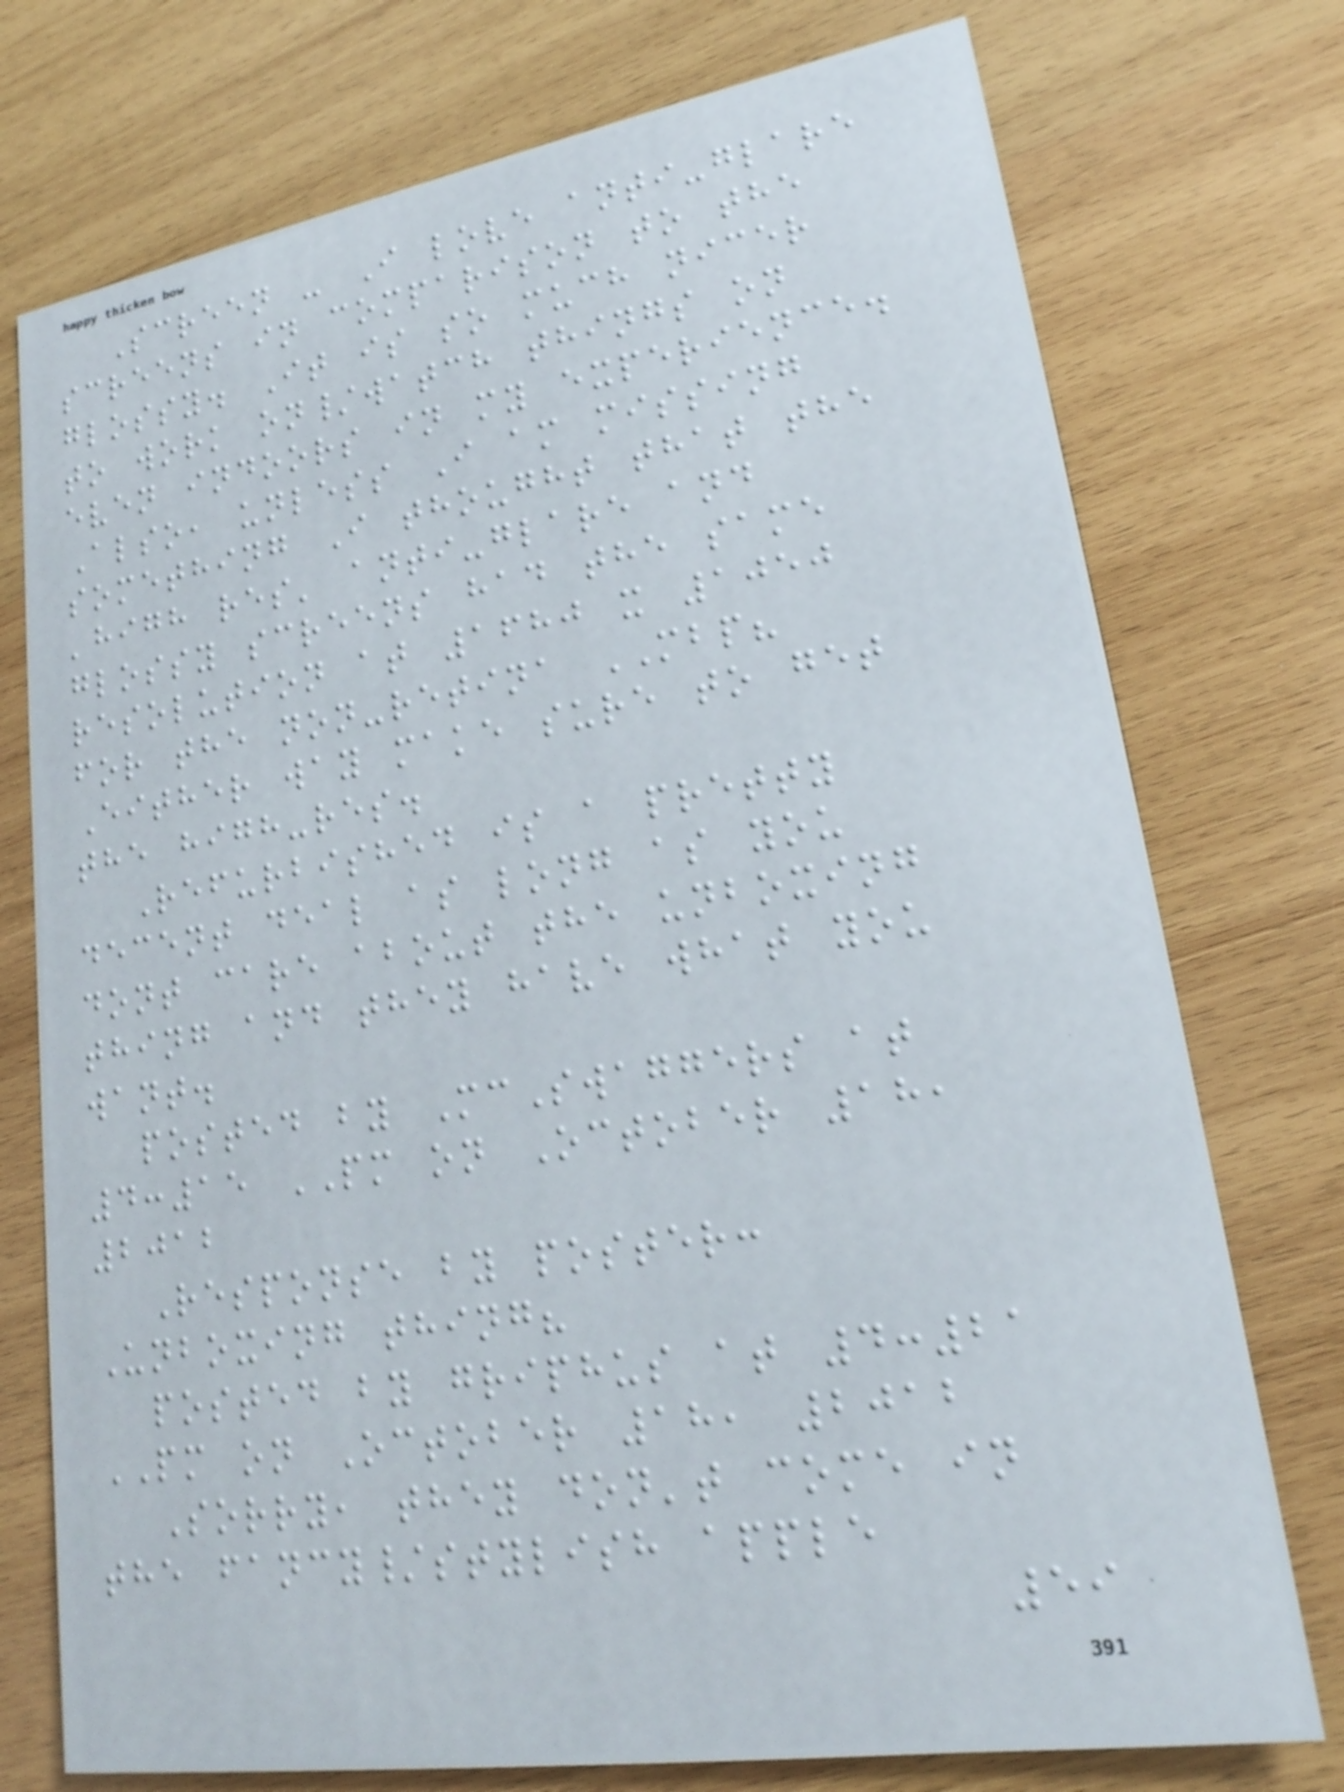Screen - I love anti-glare
screens in comparison to the
glossy. It is so much nicer
to work on/watch things on
even indoors in my experience.
Also, unless I am missing
something I thought that the
'high res' anti-glare and
glossy screens had the same
resolution at 1680 x 1050
for the non-retina MBP?
Either way make sure to get
the high-res.
Refurbished is a pretty
decent deal as long as you
dont care about the unboxing
thing and they have what you
want.
posted by McSwaggers at
4:15 PM on October 18,
2012
Response by poster:
Unboxing thing?
posted by griphus at 4:21
PM on October 18, 2012
Sorry, they don't come in
the fancy/stylish apple
59
